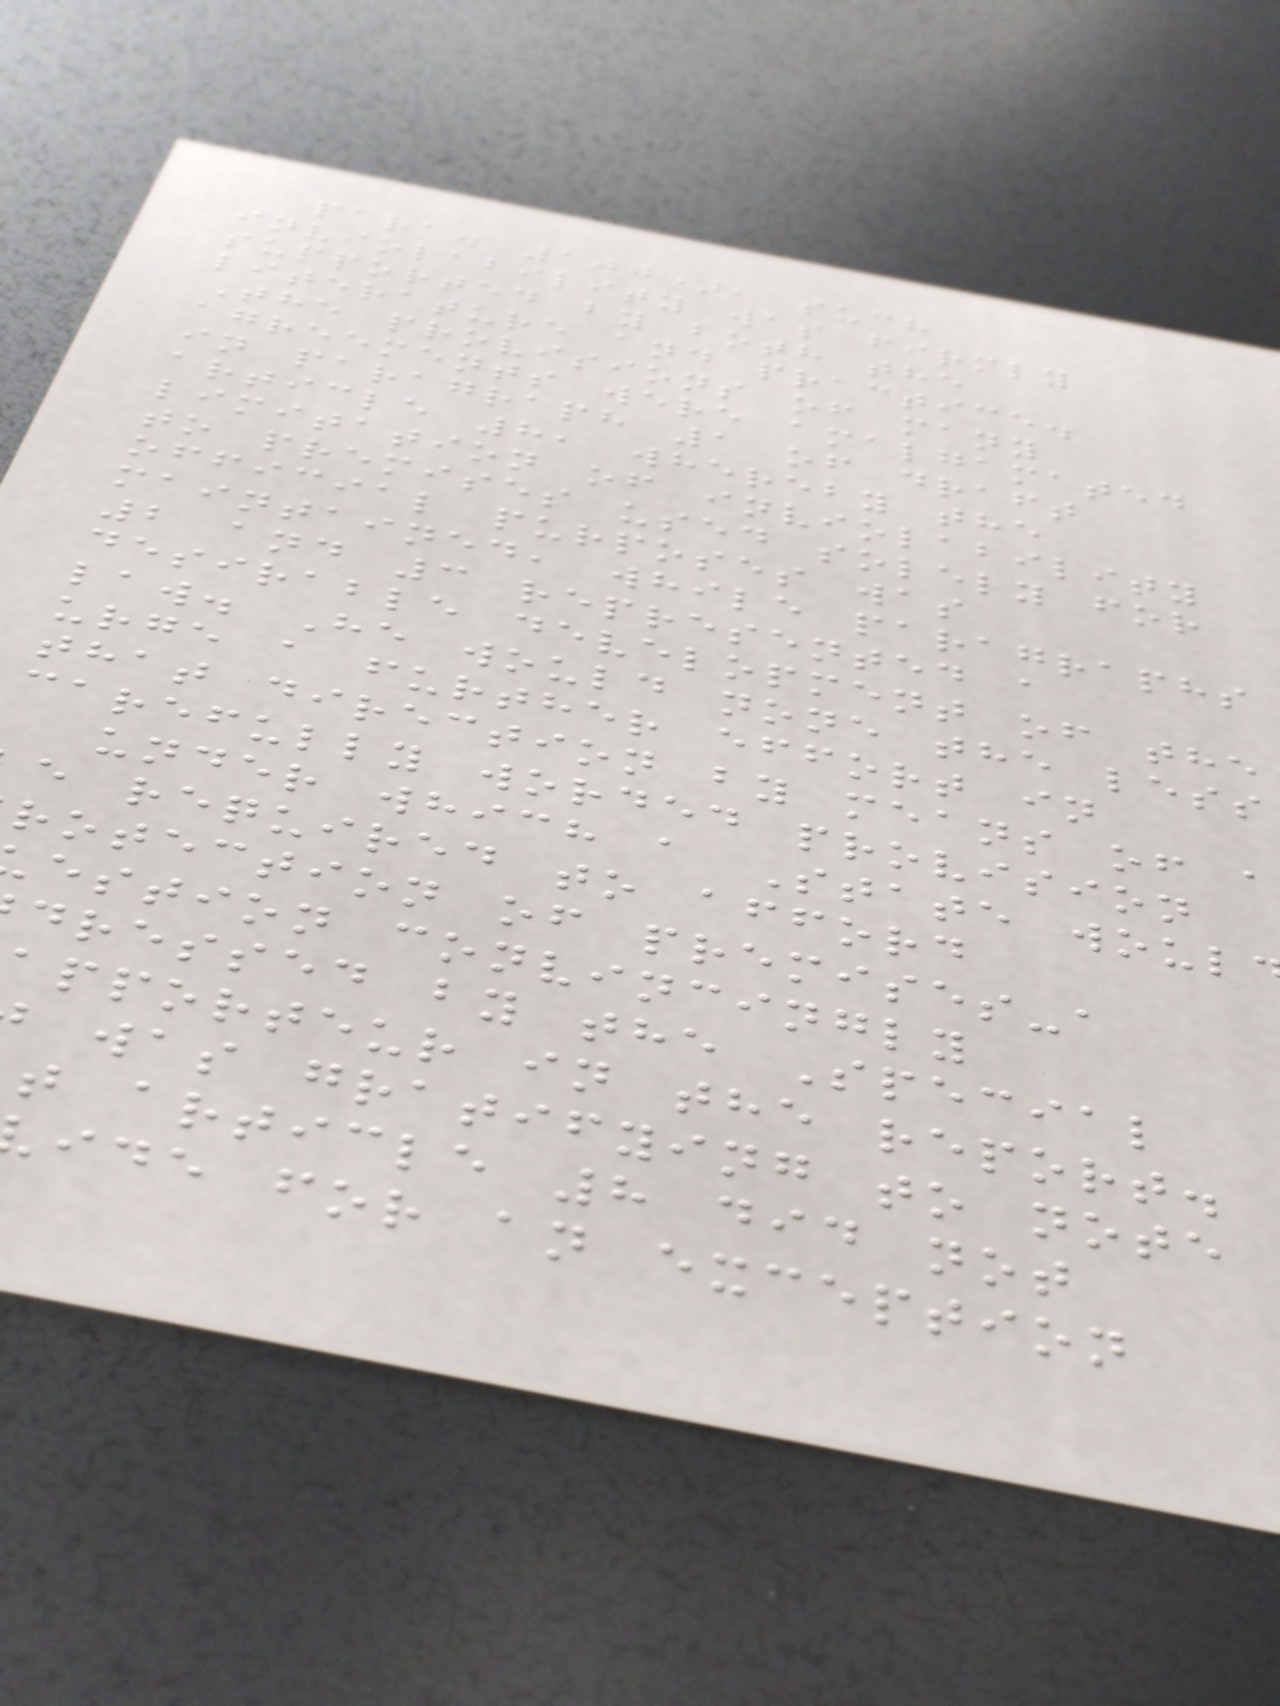para. 100), such
inviolability was firmly
supported by both the
literature and practice.
The provisions of many
agreements were amalgamated
in paragraph 1 of draft
article 8, whereby the
limitation of inviolability
to premises used solely for
official purposes was
maintained, while paragraphs
2 and 3 represented a
desirable development of the
law. He would none the less
urge a further effort in
that direction by means of a
carefully worded provision
under which a State woul
e required to afford
rotection of premises-a
estion convincingly
dressed by the Special
apporteur in the report.
was gratifying to note
t article 8 did not
ide for an exception
